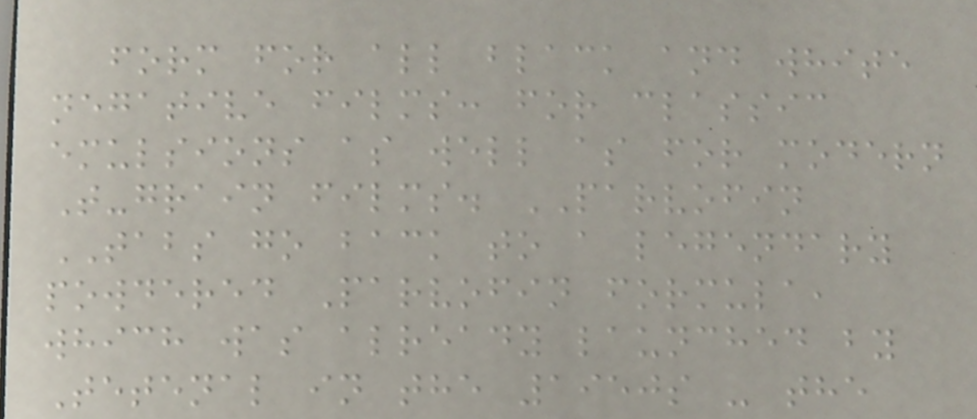form for all black and white
negative films: for classic
emulsions as well as for modern
T-grain films. PARVOFIN
TABS go back to a legendary
powdered Parvofin formula,
which was already launched by
Tetenal in the 1950s - the
